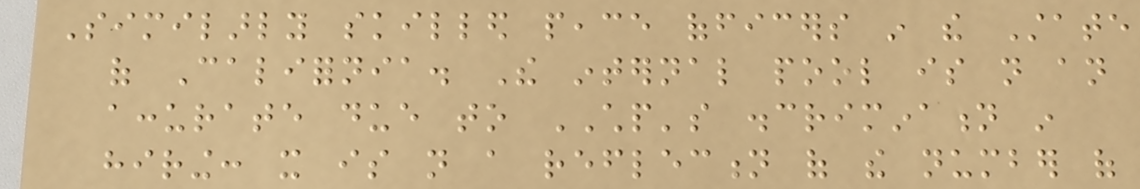Similarly skilled peace officers in the State
of California. The internal pool is not an
accurate due to CHP's discrimination in
hiring: it is not a reflection of the number of
